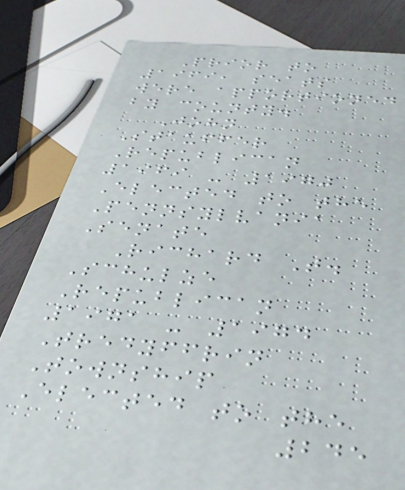Prior to
1969, seats
were apportioned
by county.
John
Stauffer
Republican
1969 - 1970
Elected to the
Pennsylvania
Senate
Richard T.
Schulze
Republican
1971 - 1974
Tredyffrin
Township
Elected to the
245
